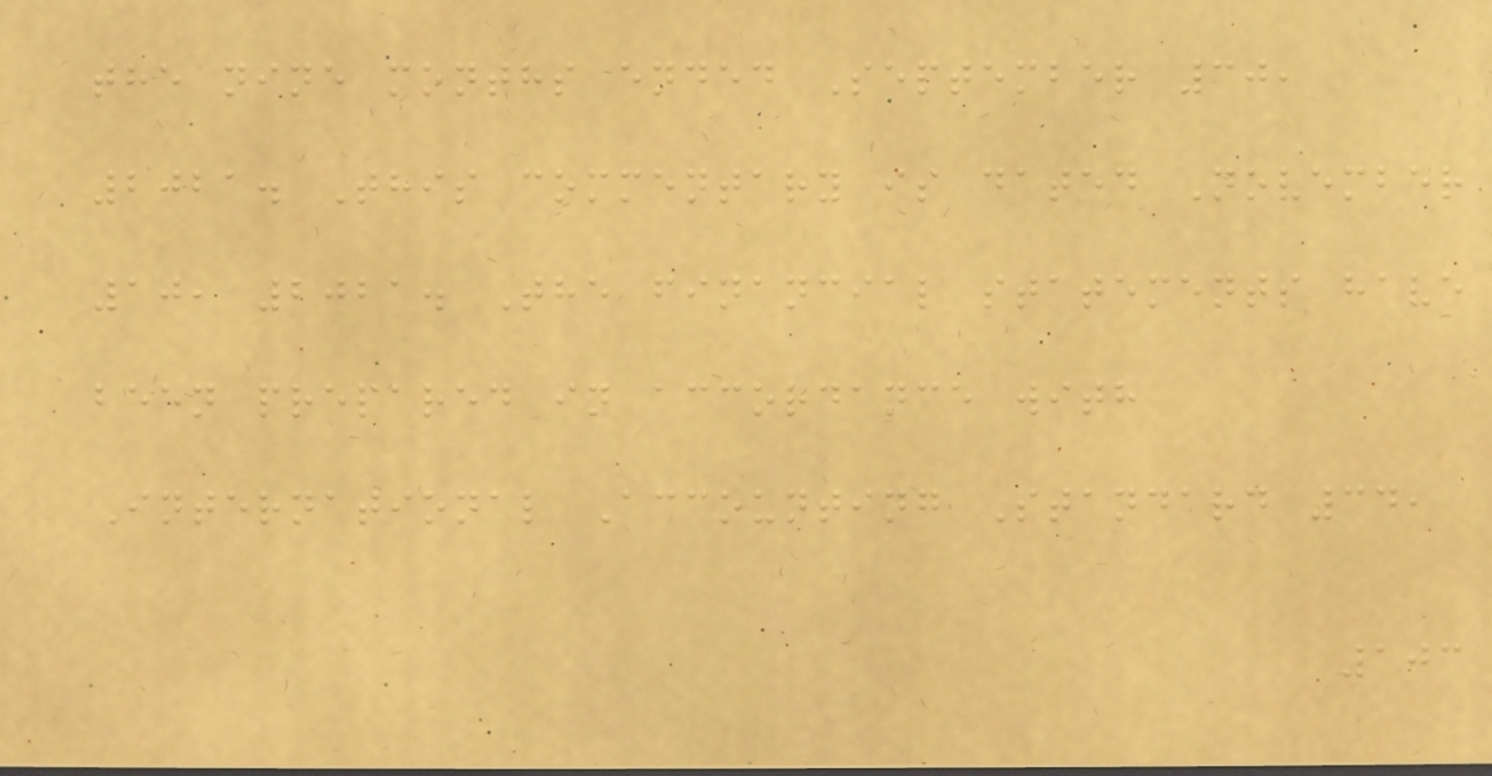the nine months ended September 30,
2021. This commentary is dated November
10, 2021. The financial statements have
been prepared in accordance with
International Accounting Standard 34,
103
